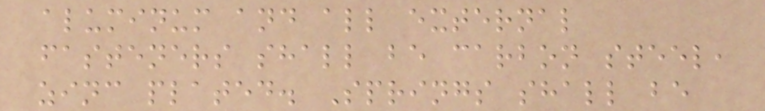aluminum and all external
fasteners shall be carbon steel,
zinc plated. Springs shall be
